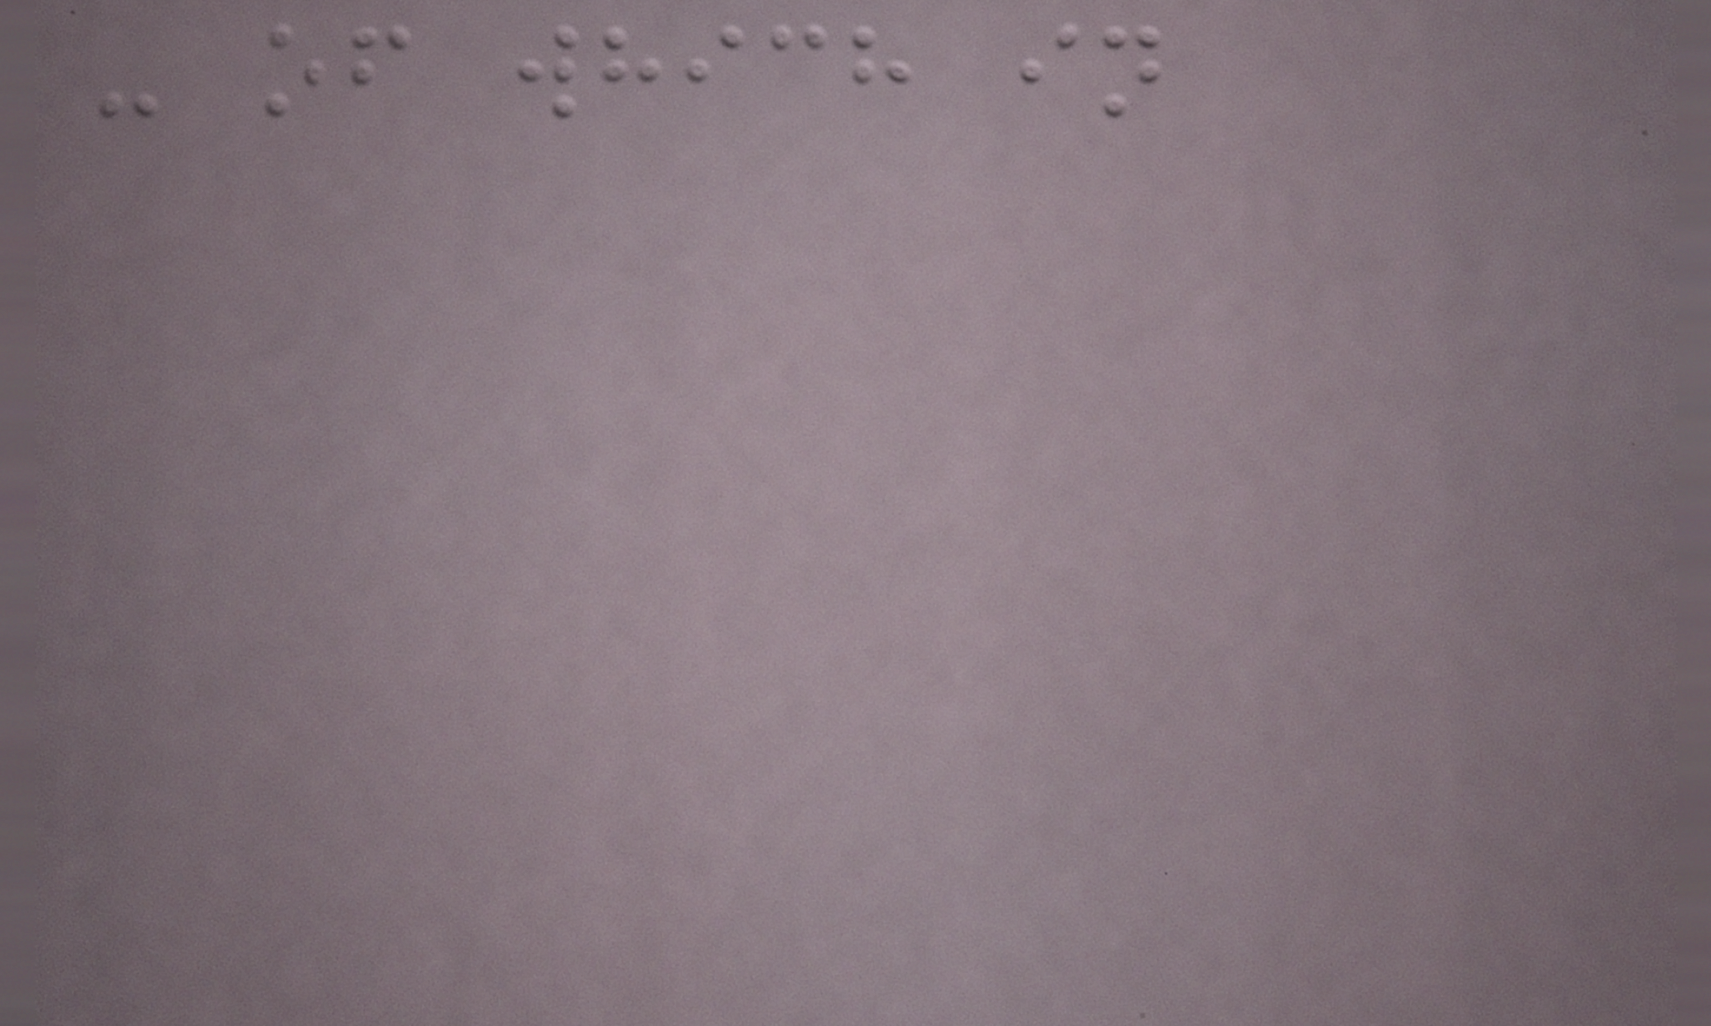- of which in
